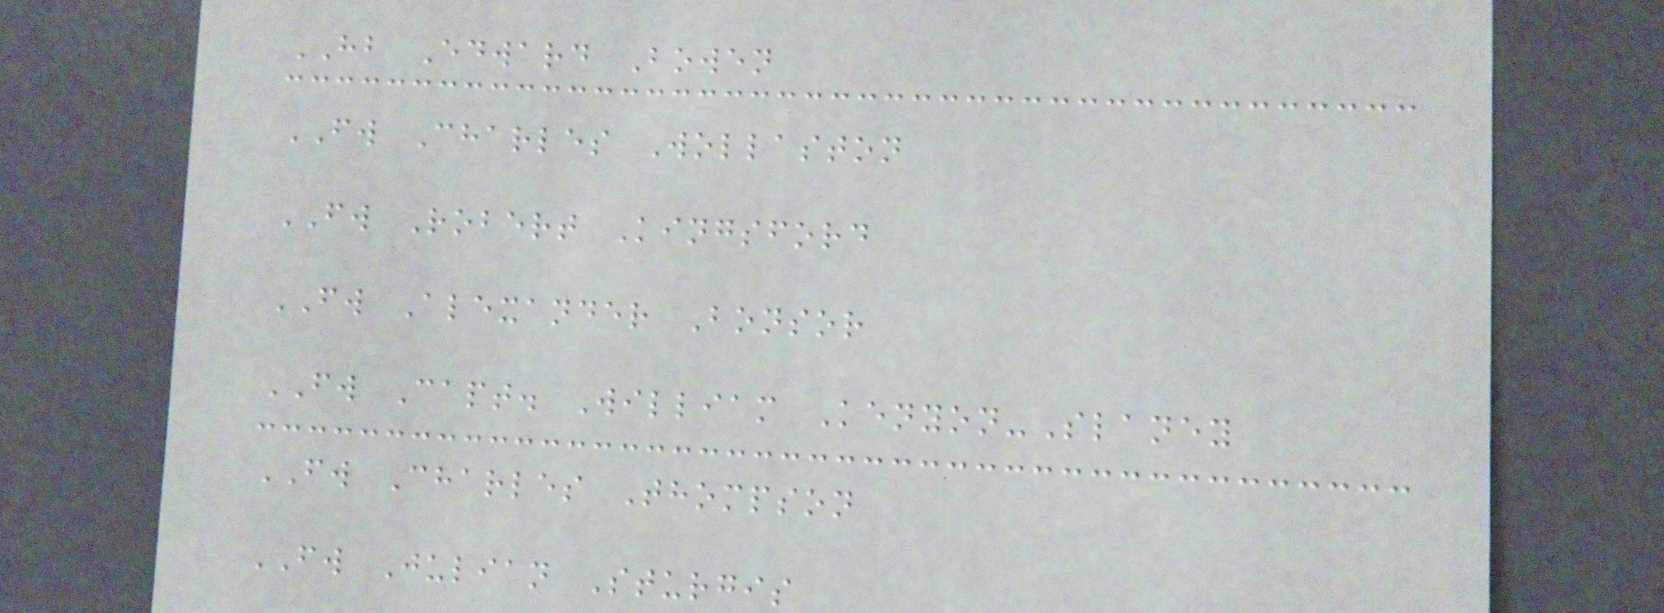HB Edward Bowen
FW Charles Wollaston
FW Robert Kingsford
FW Alexander Bonsor
FW Capt. William Kenyon-Slaney
FW Charles Thompson
FW Julian Sturgis
